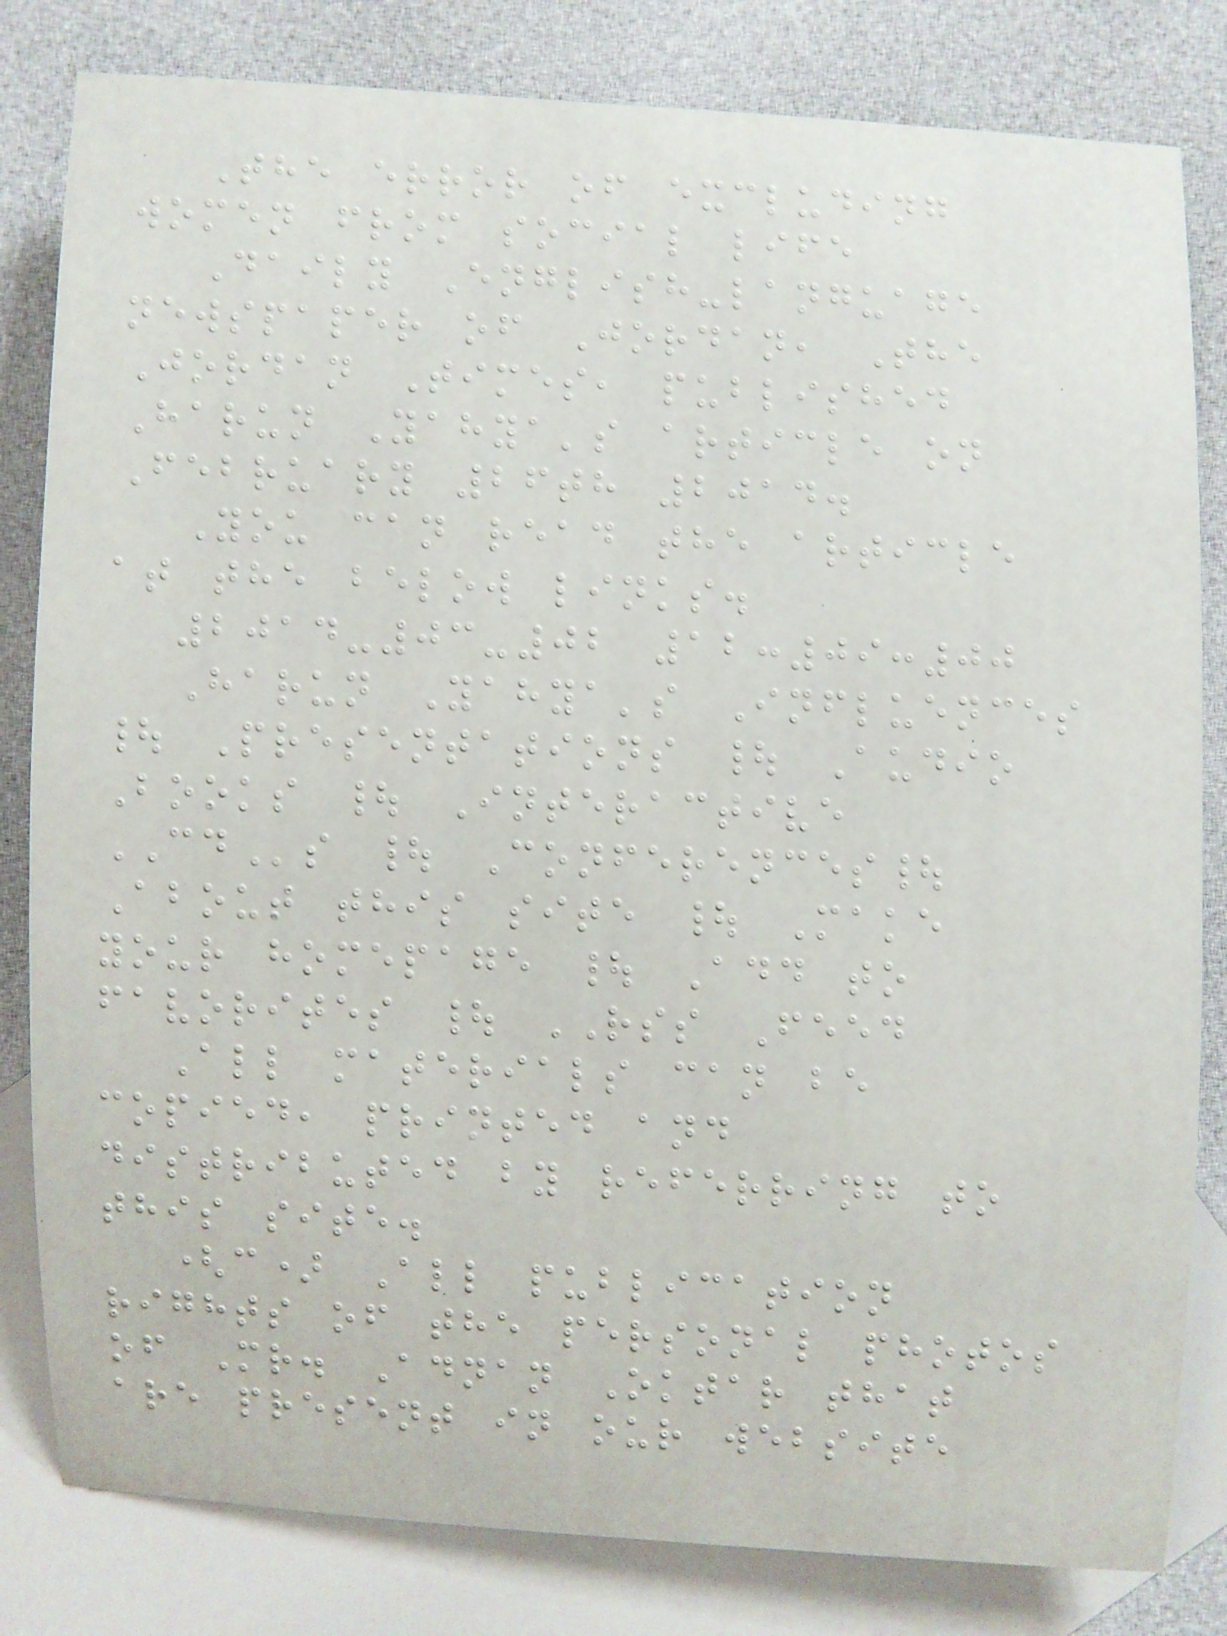The error of excluding
women from social life
Daily English-language
newspaper of Jordan, The
Jordan Times, published
Harun Yahya's article on
February 26th 2014.
You can read the article
at the below links.
2014-03-02 12:09:00
Harun Yahya's Influences
| Presentations | Audio
Books | Interactive
CDs | Conferences|
About this site | Make
your homepage | Add to
favorites | RSS Feed
All materials can be
copied, printed and
distributed by referring to
this site.
(c) All publication
rights of the personal photos
of Mr. Adnan Oktar that
are present in our website
